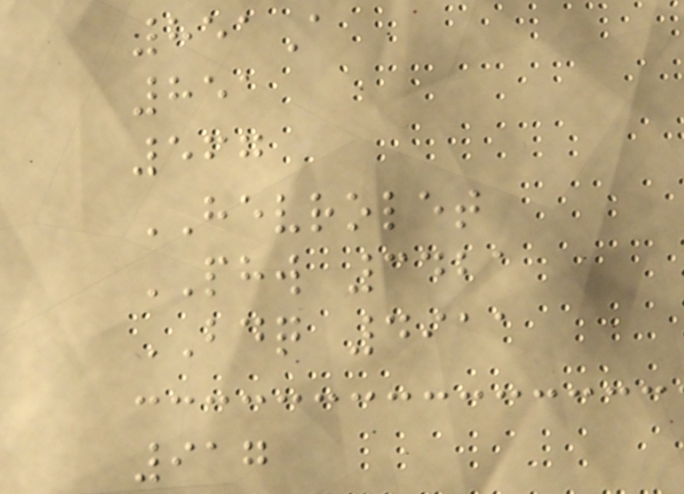851A
851
567
HEVROLET
PHW 3421
BDQ 4911
917
